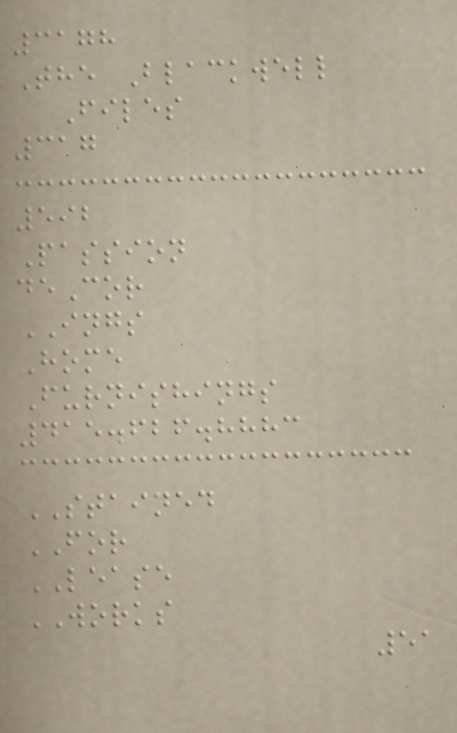3178
The Blackwell
Files
317
592
Passion
deCor
INGS
Home
Furnishings
415.626.8883
STAINED
FOR
LEASE
WORKS
51
